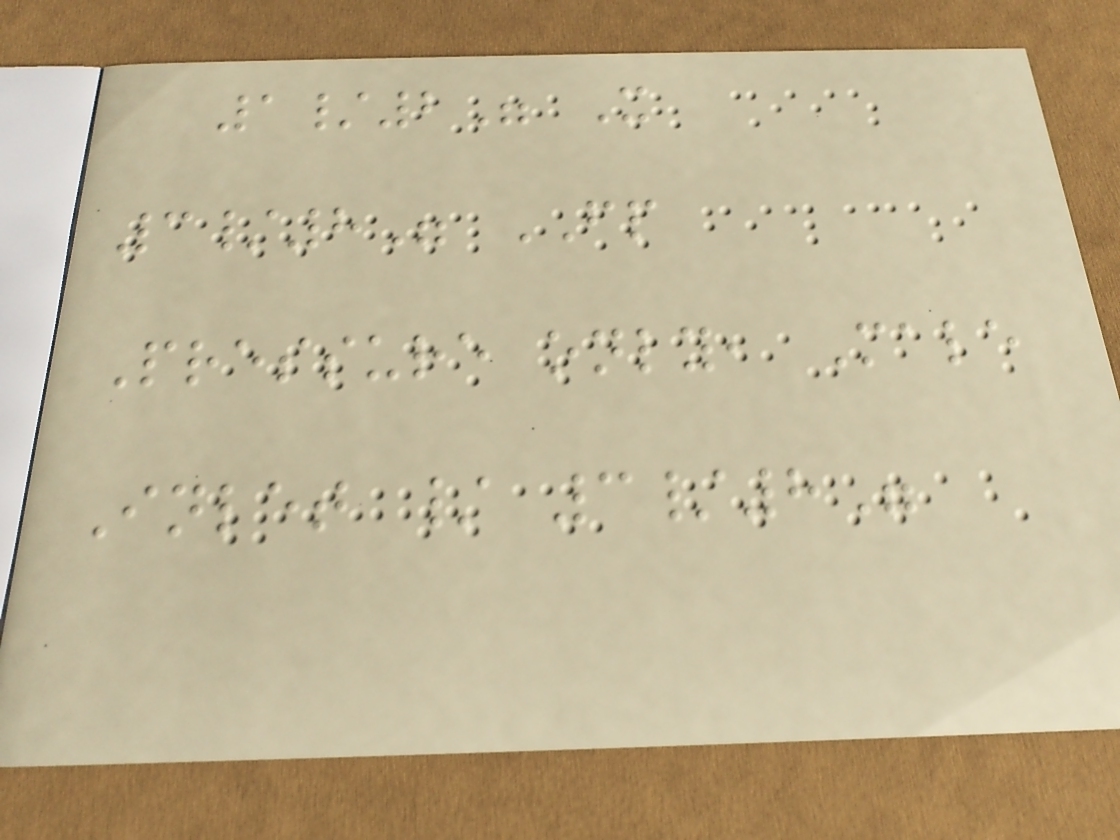1/2" X
3/8" FP
Pressure only, Male
Inlet / 3/8"
